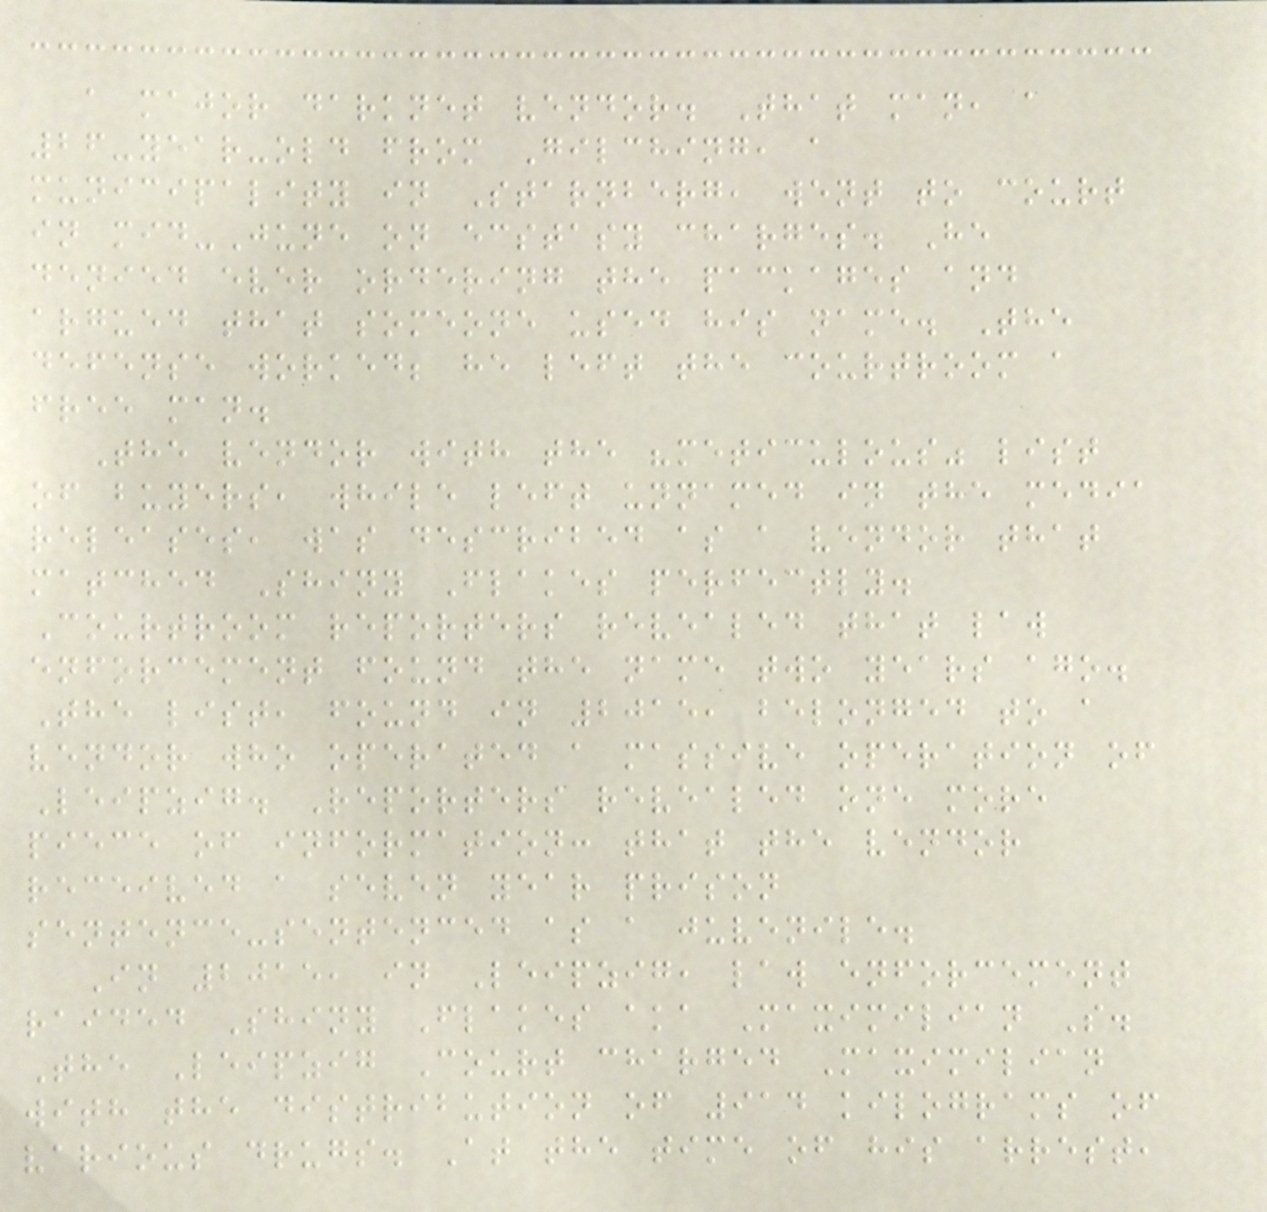a major darknet vendor. That man, a
26-year-old from Gilching, a
municipality in Starnberg, went to court
in mid-June on ecstasy charges. He
denied ever ordering the packages and
argued that someone used his name. The
defense worked; he left the courtroom a
free man.
The vendor with the "meticulous" list
of buyers, while left unnamed in the media
releases, was described as a vendor that
matched Shiny Flakes perfectly.
Courtroom reporters revealed that law
enforcement found the name two years ago.
The list, found in 2015, belonged to a
vendor who operated a massive operation of
Leipzig. Reporters revealed one more
piece of information: that the vendor
received a seven year prison
sentence-sentenced as a juvenile.
In 2015, in Leipzig, law enforcement
raided Shiny Flakes aka Maximilian S.
The Leipzig Court charged Maximilian
with the distribution of 914 kilograms of
various drugs. At the time of his arrest,
